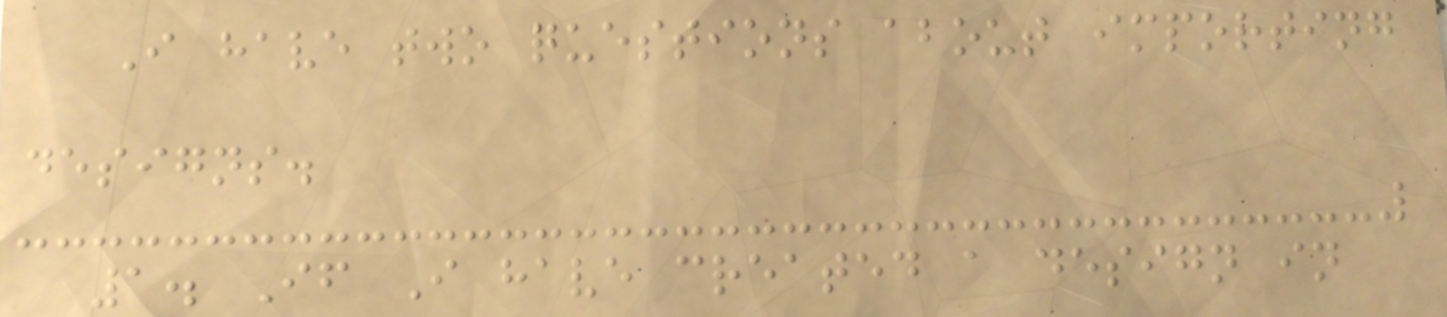I have two questions about importing
designs.
1. If I have created a design in
